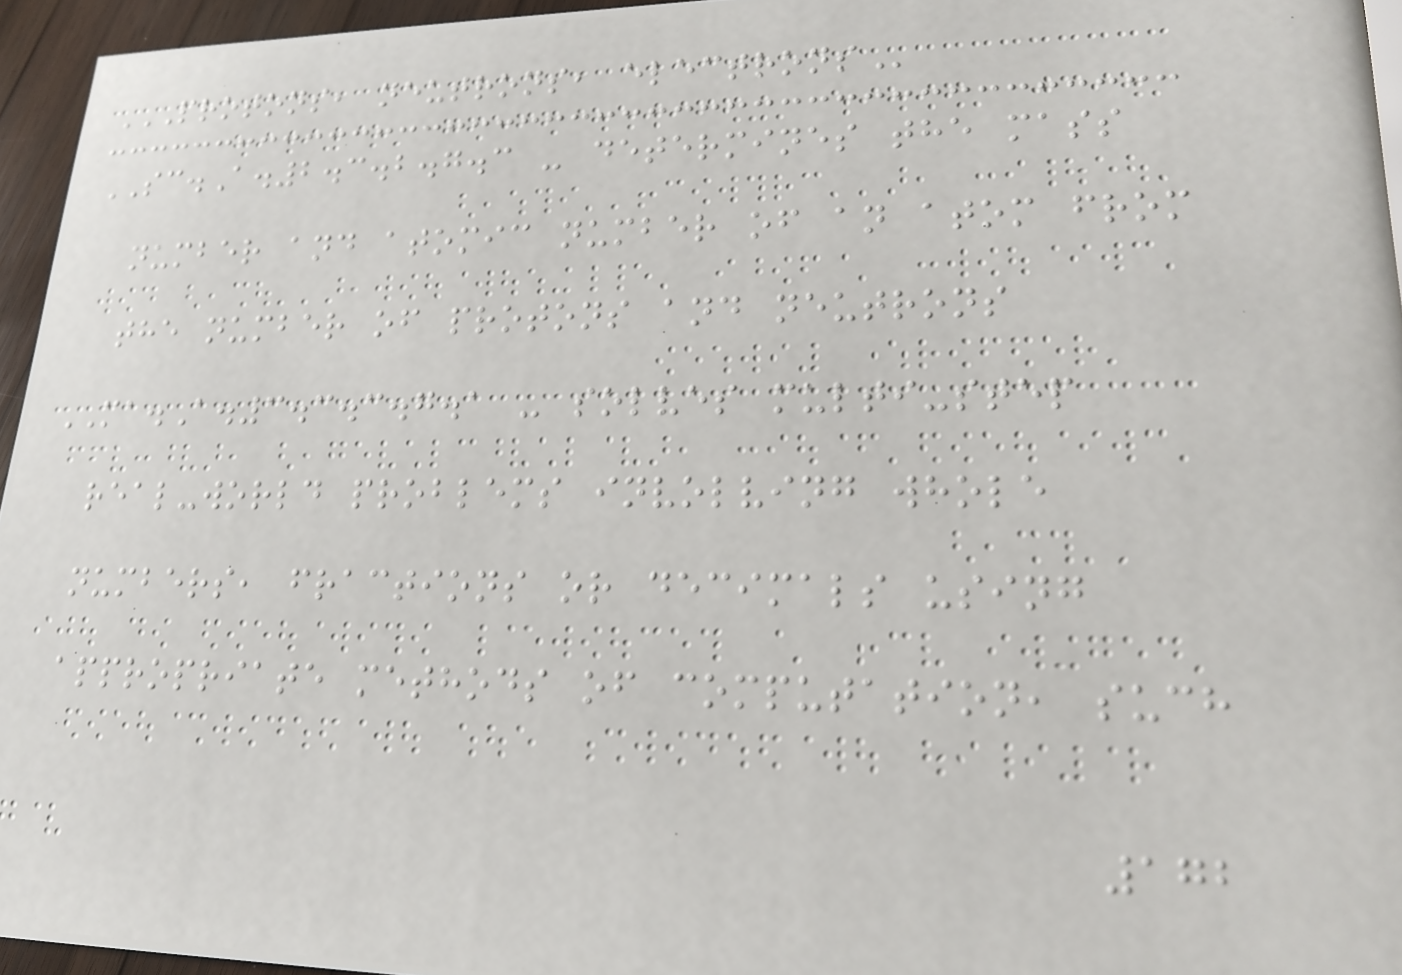PROTONS, NEUTRONS, ELECTRONS
SC.A.2.3.2.7.3 - determines the mass
number and atomic number of an atom from
the number of protons and neutrons
MA.A.3.3.3.7.1 - solves multi-step
real-world problems involving whole
numbers, fractions or decimals using
appropriate methods of computation, such
172
